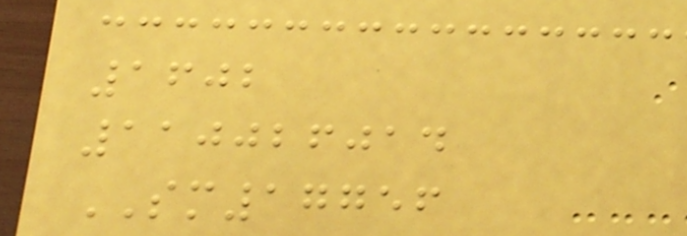1602
110026014
SM17756
